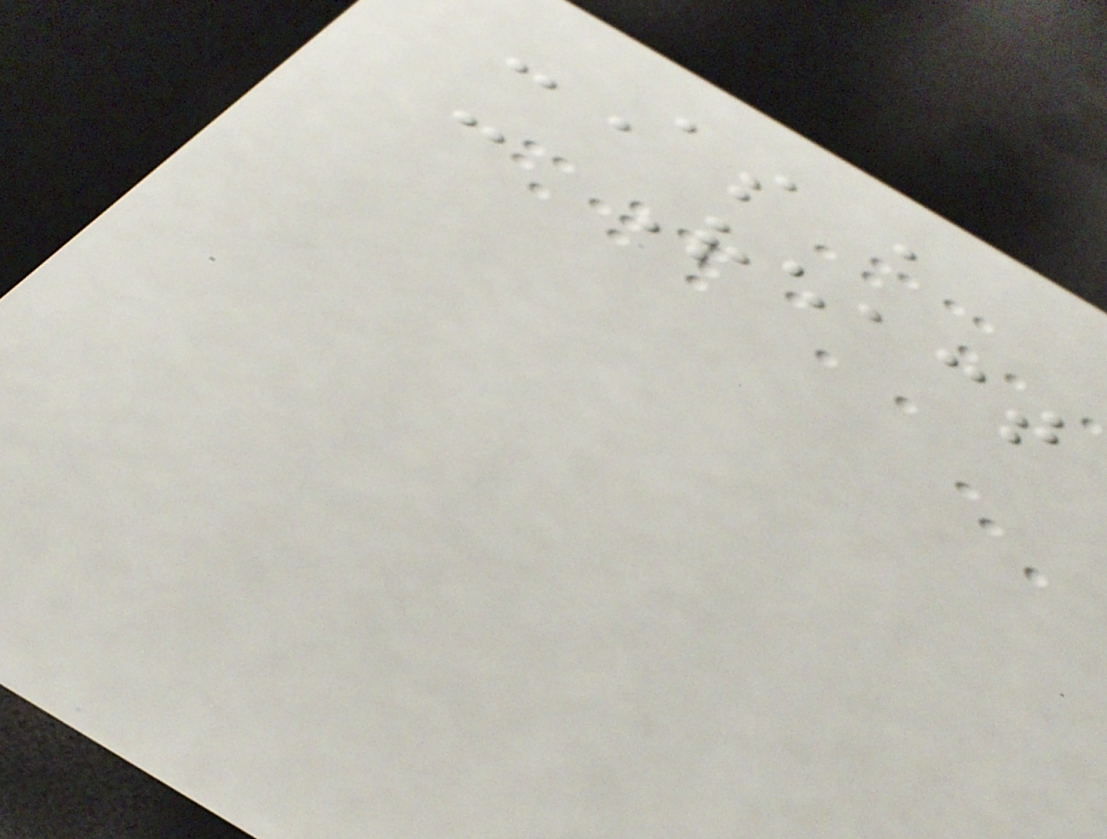-As a
- React
